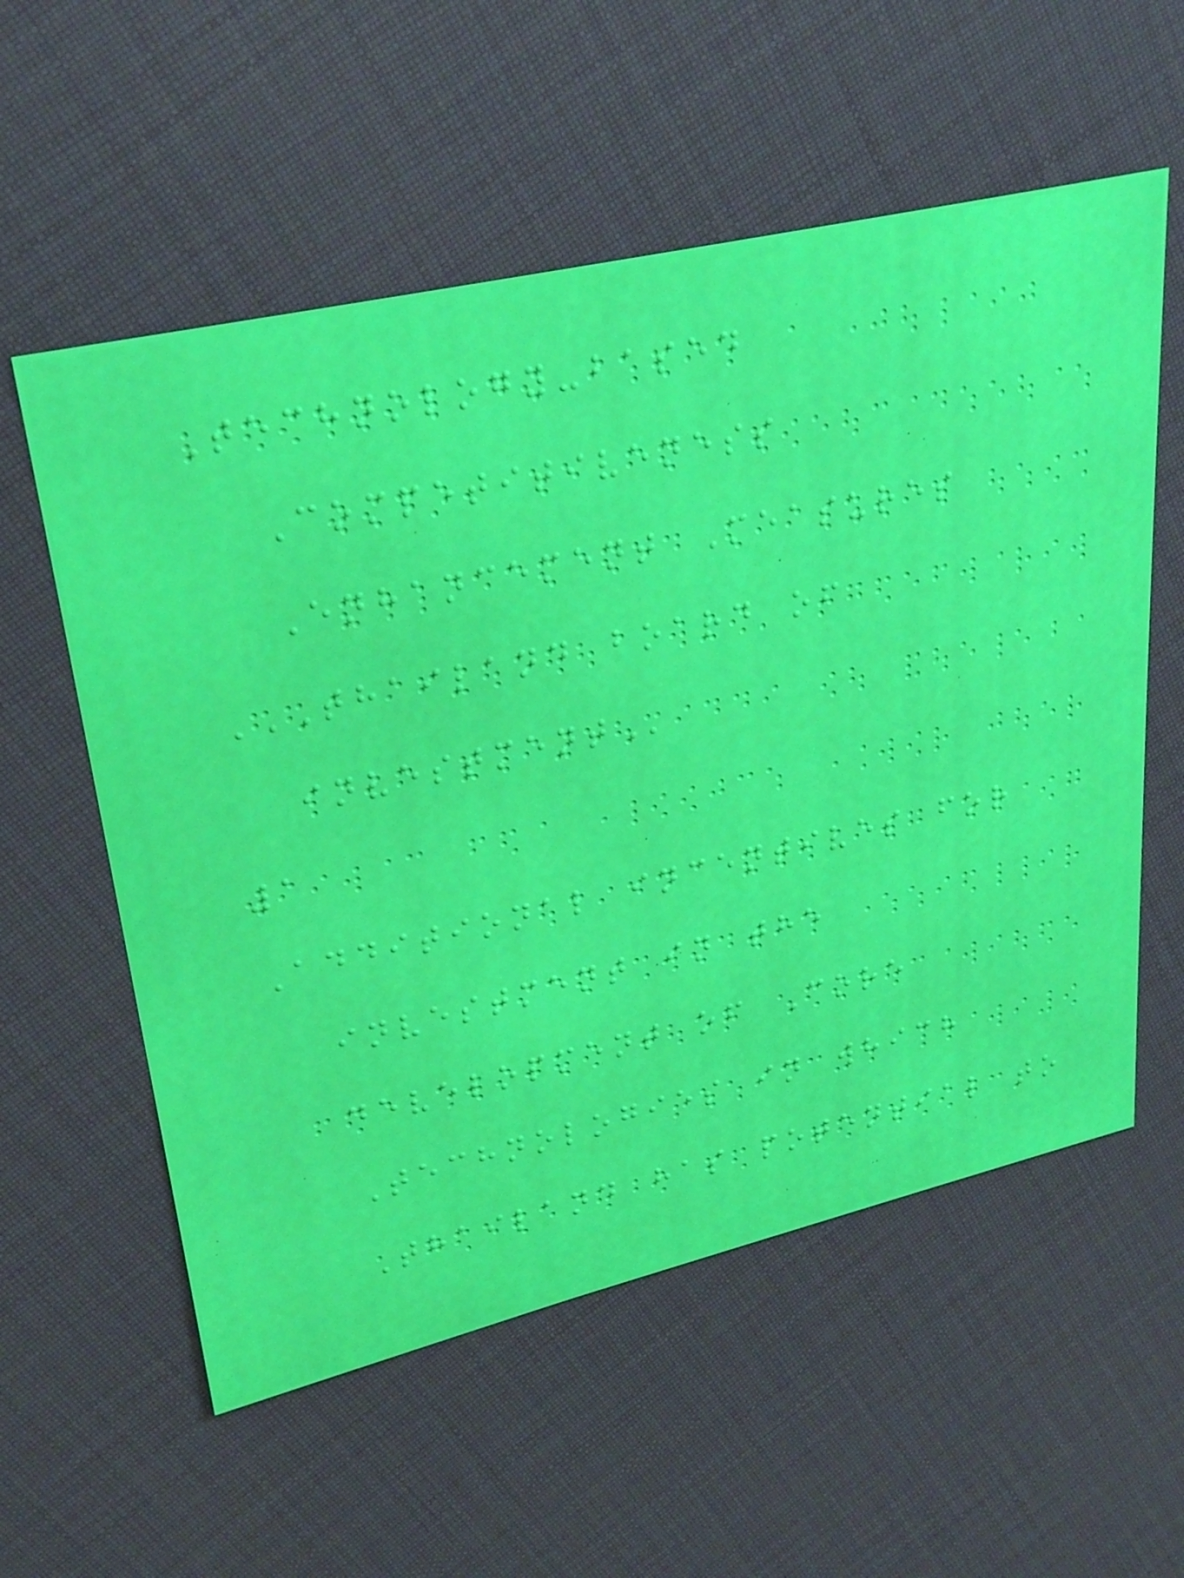Technology-based
Competitiveness
Enhancement Measures
THAILAND BOARD OF
INVESTMENT
1
Additional incentives for
investment in the
development of Core
Technologies in which
Thailand has potential to
